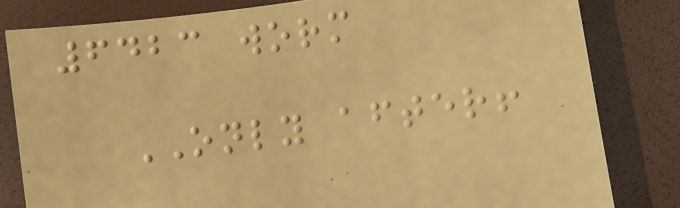6423 worm
ONLY after!
